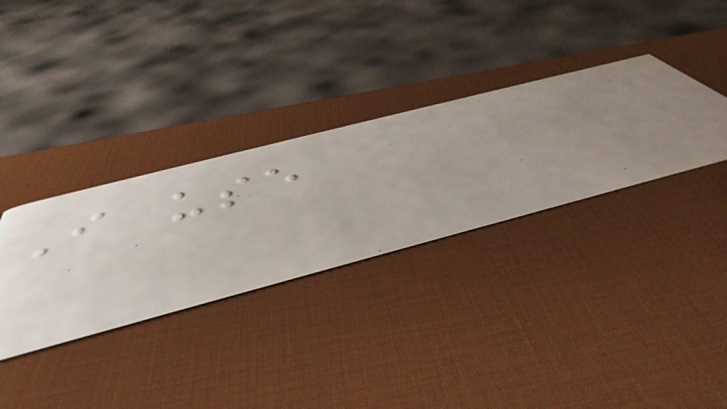I use
